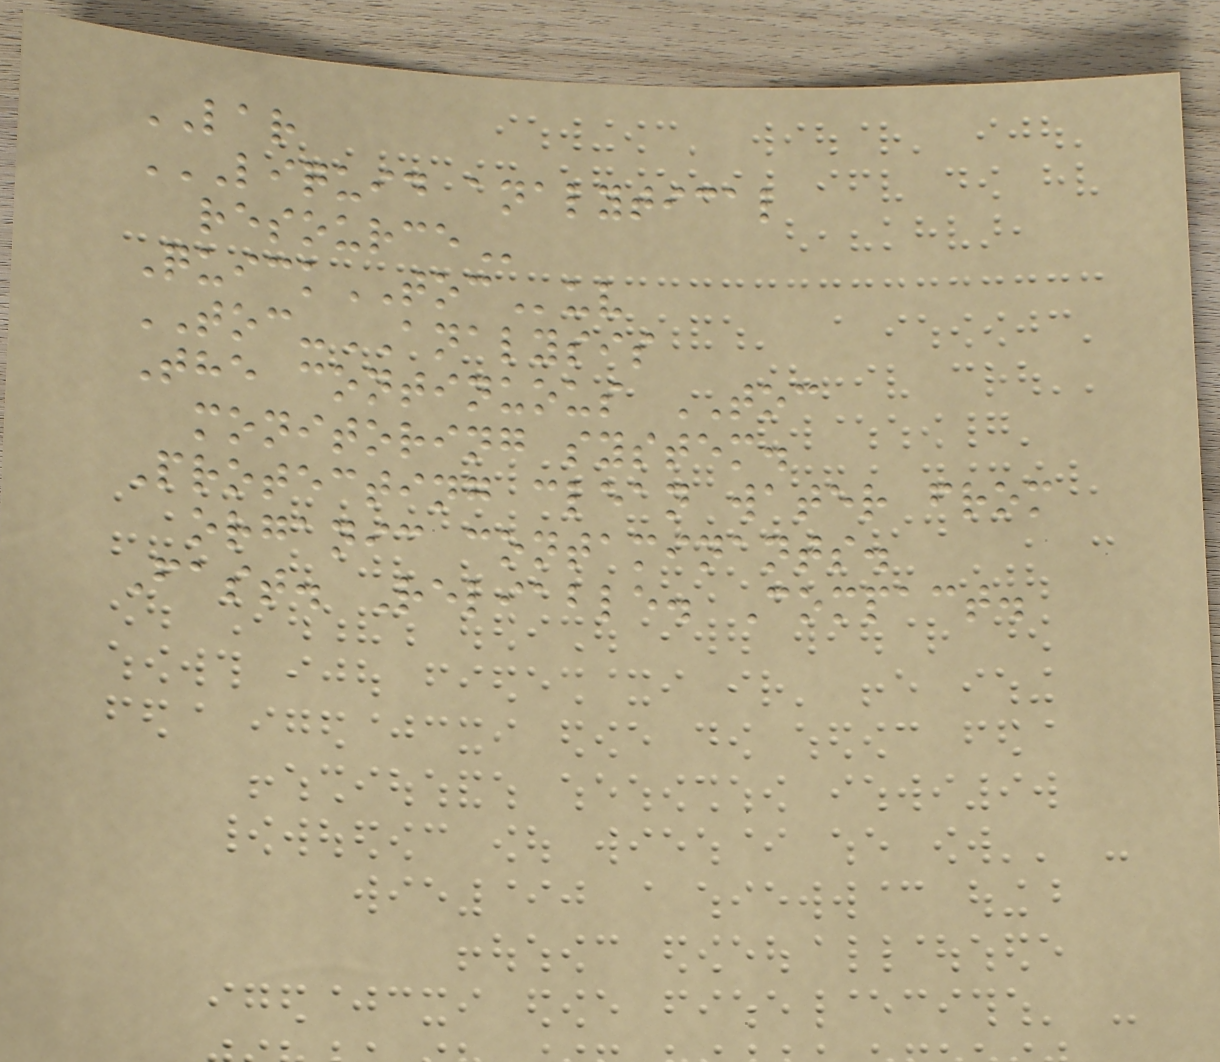LAR
LIQUID ANALYTICAL
RESOURCE
QuickTOCuv
TOC-ANALYSIS
The continuous TOC
monitoring system.
Protecting clean water from
organic contaminants.
Fast. Reliable. Compact.
